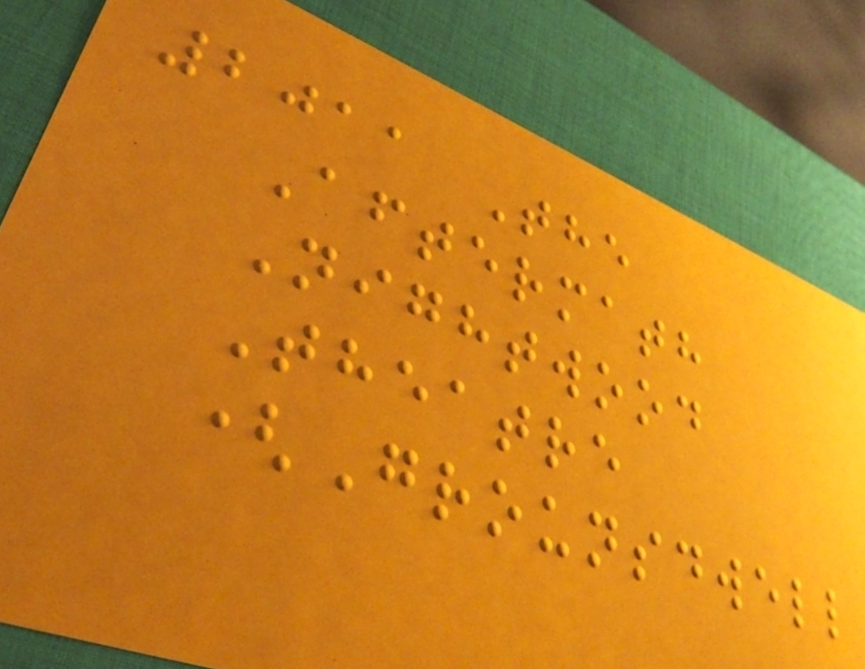2011 The
Aftermath
Nightwood
Theatre
(Grounsdwell
